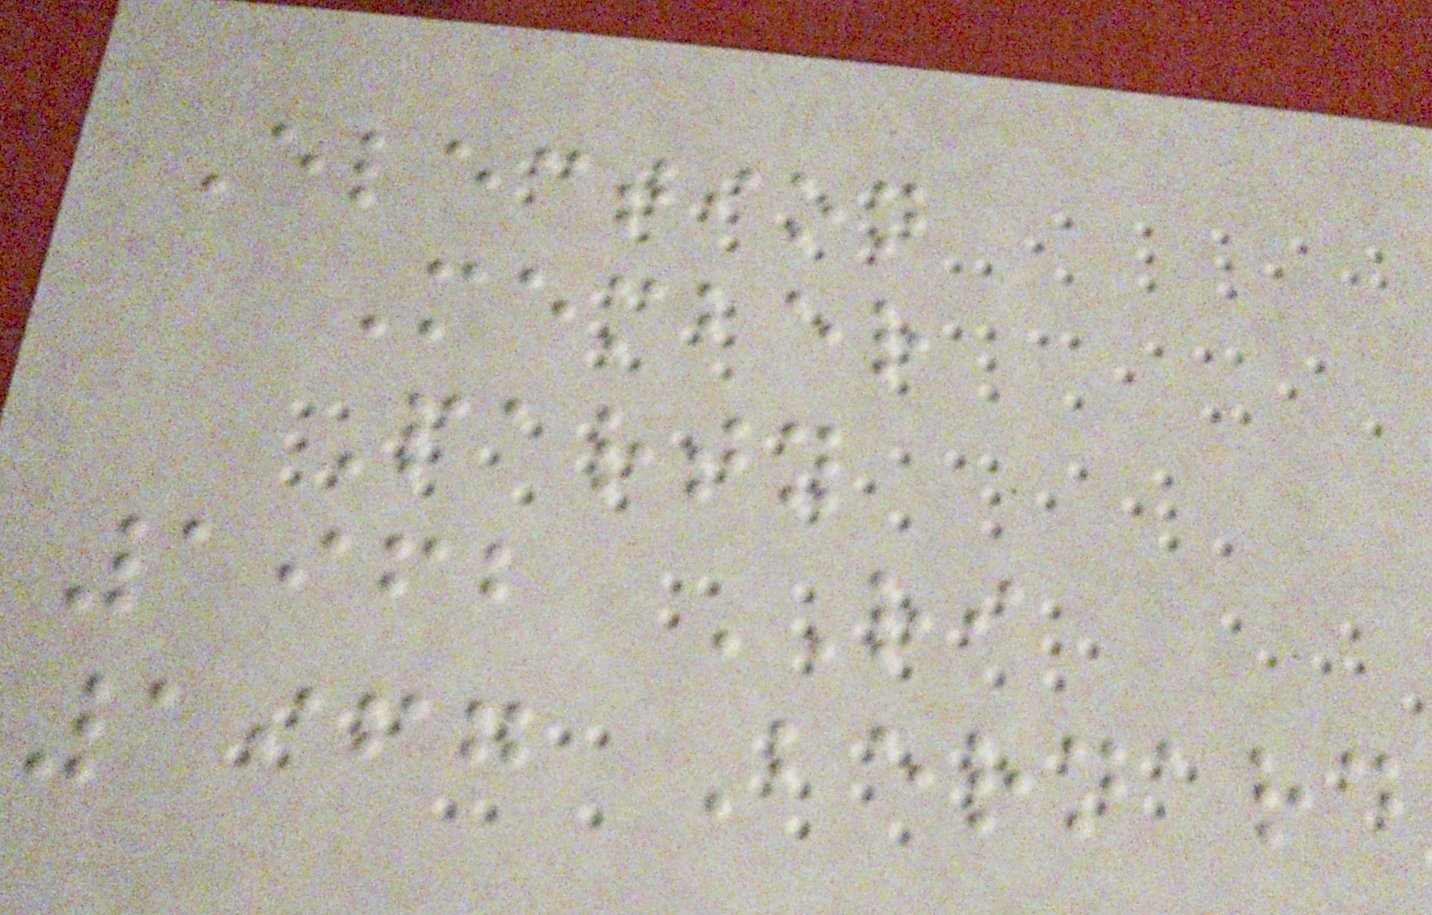Election
Member
Party
1962 RI
1967 Bernard
